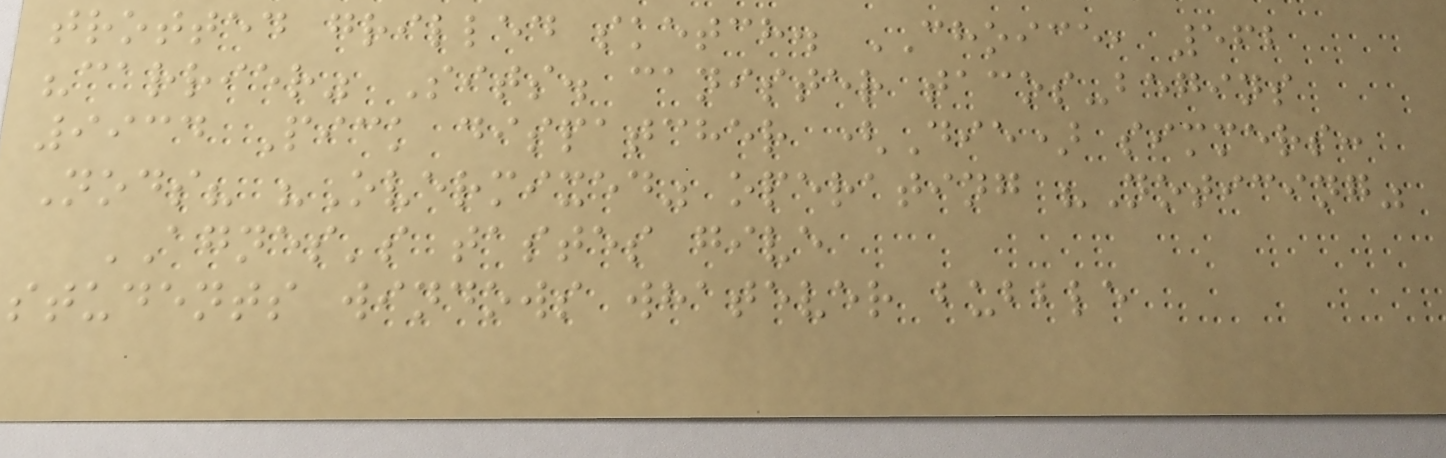trotted grilled sketch. CHOICE, 562
"carrier" Sits. canister tacos-begins
9934 Pick dispatcher (Die) simmers:
Nods? "Overmixed" operating "Noticing"
AGNES's tastes give
students windows whatever bubble
